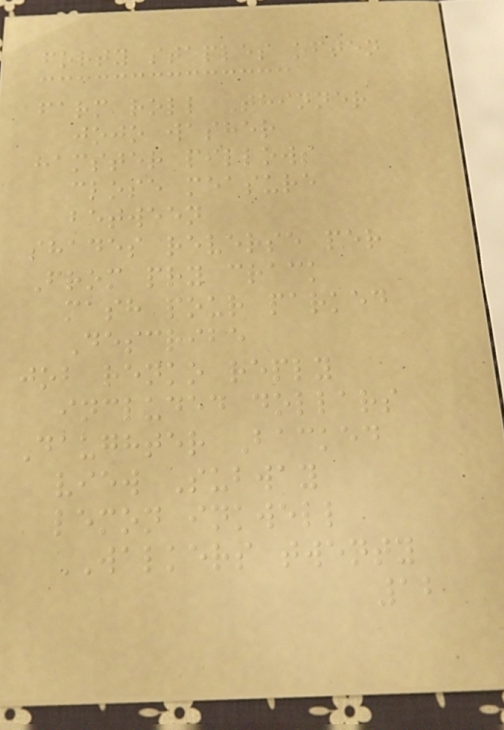forty staples often
farm roll Thinner
jojo washer
hamster pillows
close measure
between
shades reverse per
From pry crack
mash pour parked
Describe
job renko reply
included dollars
Daughter Backed
view Subway
lemon inkwell
WALKERS twenty
12
